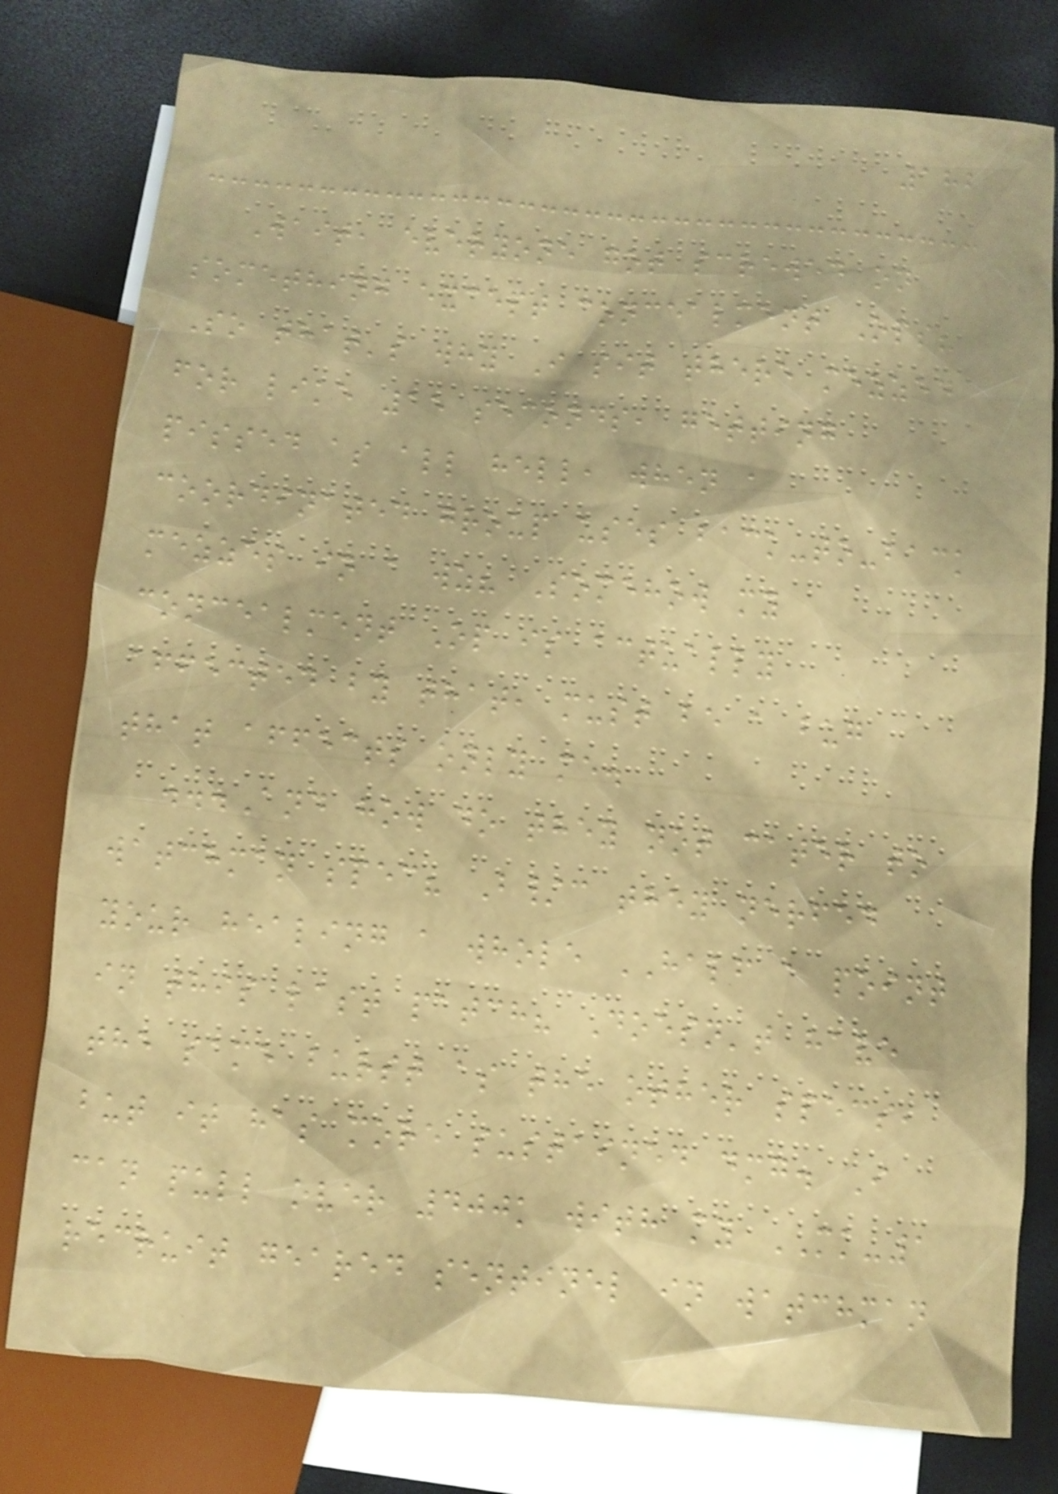182
Wait, everyone got screwed on
something except concealment Ops?
So that's why I sit there mezzed
for like 15 seconds, getting
pissed as all hell, when a
coordinated group uses back-to-back
mezzes in a wz? Somehow my
concealment Op is actually
affected by that, must be a bug
that affects only me.
...And how do they not cater to
watchman spec? B/c they nerfed
your healing a whole HALF a point
in this last patch? Doesn't have
the same burst as the other specs,
but it has more sustained dmg. I
can pull over 400k with my MK-1
recruit geared sentinel in watchman
